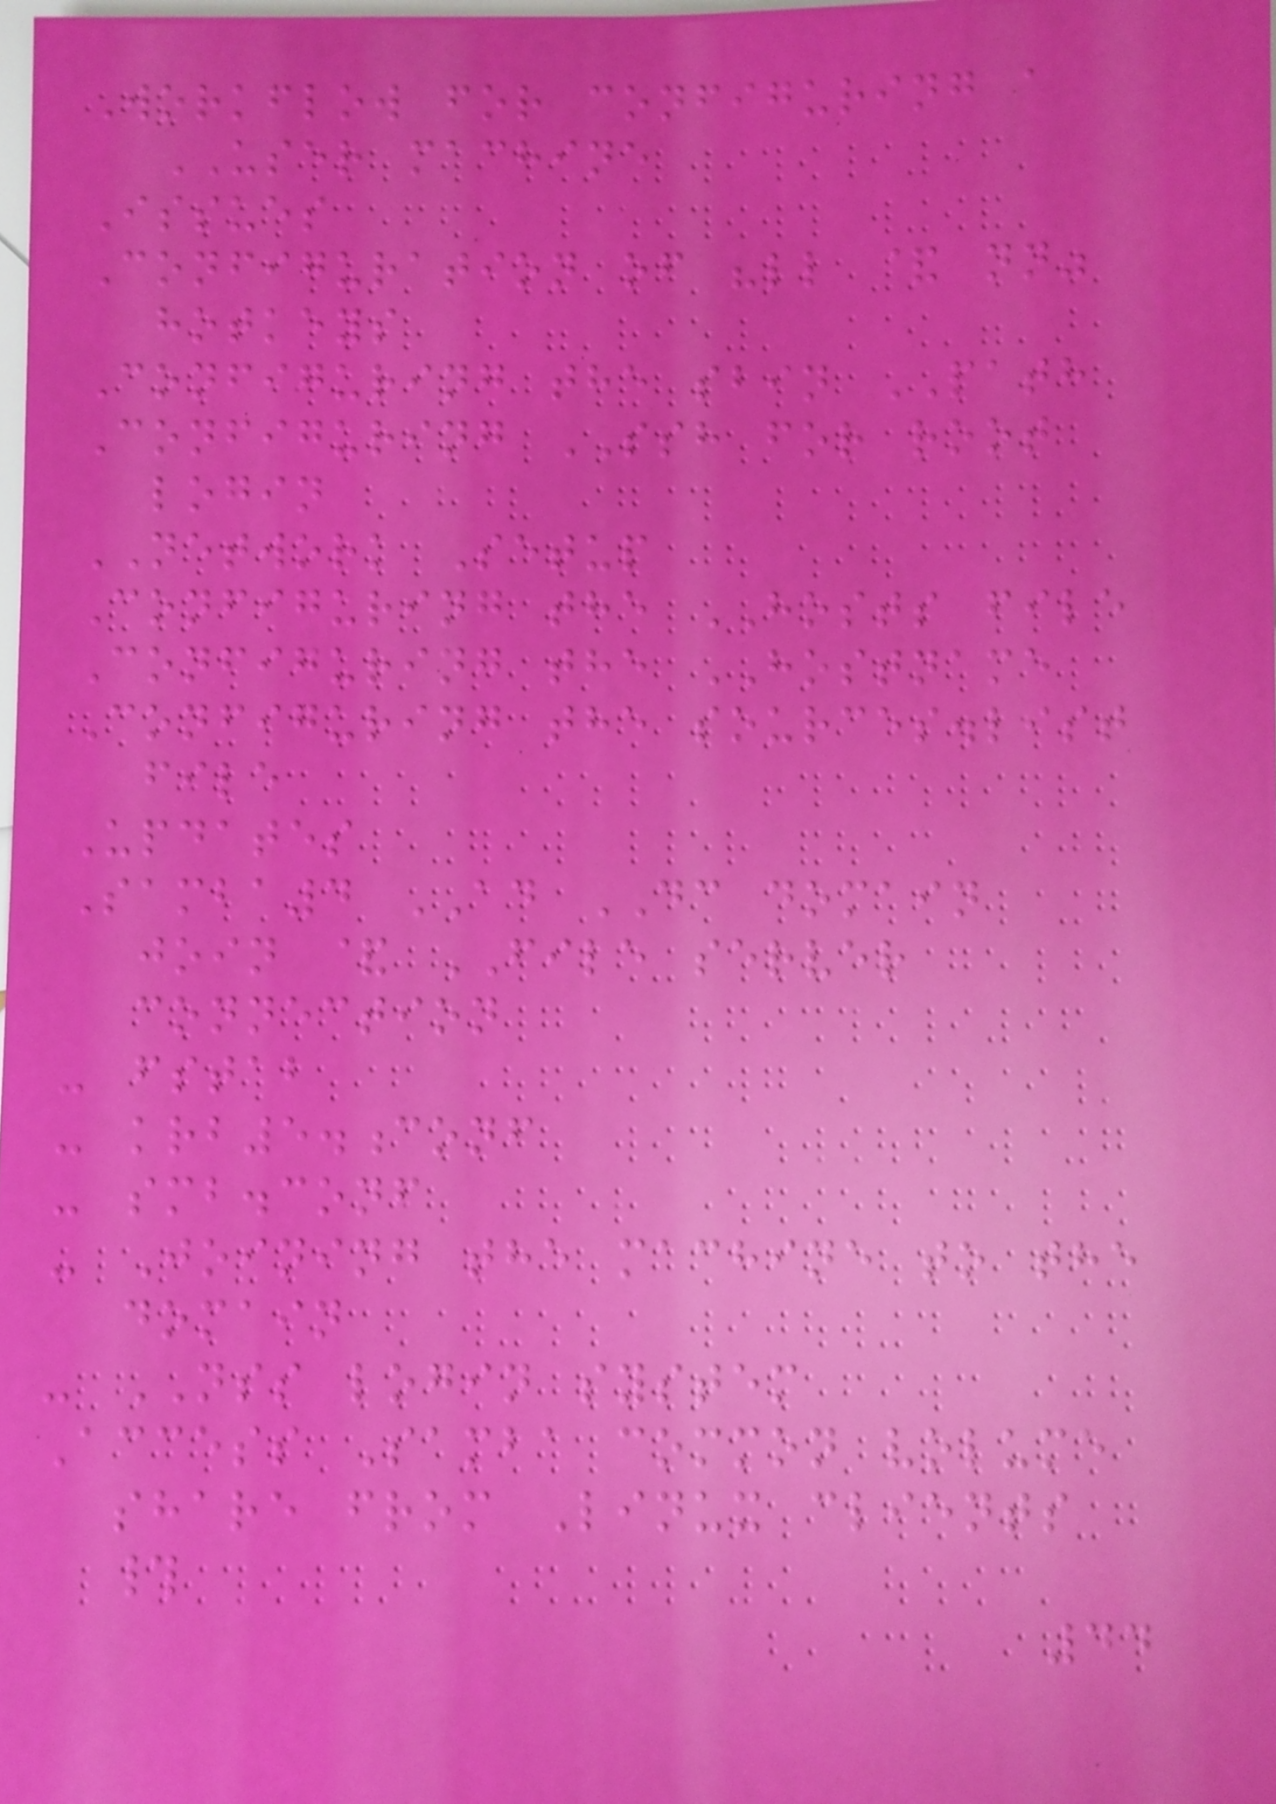Workflow for configuring a
USER machine
Issues
Configuration of "ll & nn"
hotkeys
Configuring the sbin PATH
Configuring SSH for root
login
NETWORK Setup
Configuring the HOSTS file
Configuring the HOSTNAME
Configuring the sources.list
file
Updates
Samba4 AD DC domain
join & FILE server
connection
- fstab
- krb5.conf
- smb.conf
- Joining the machine to the
domain
- NSS login system
Access Samba common volume
share from Linux clients
#
44
